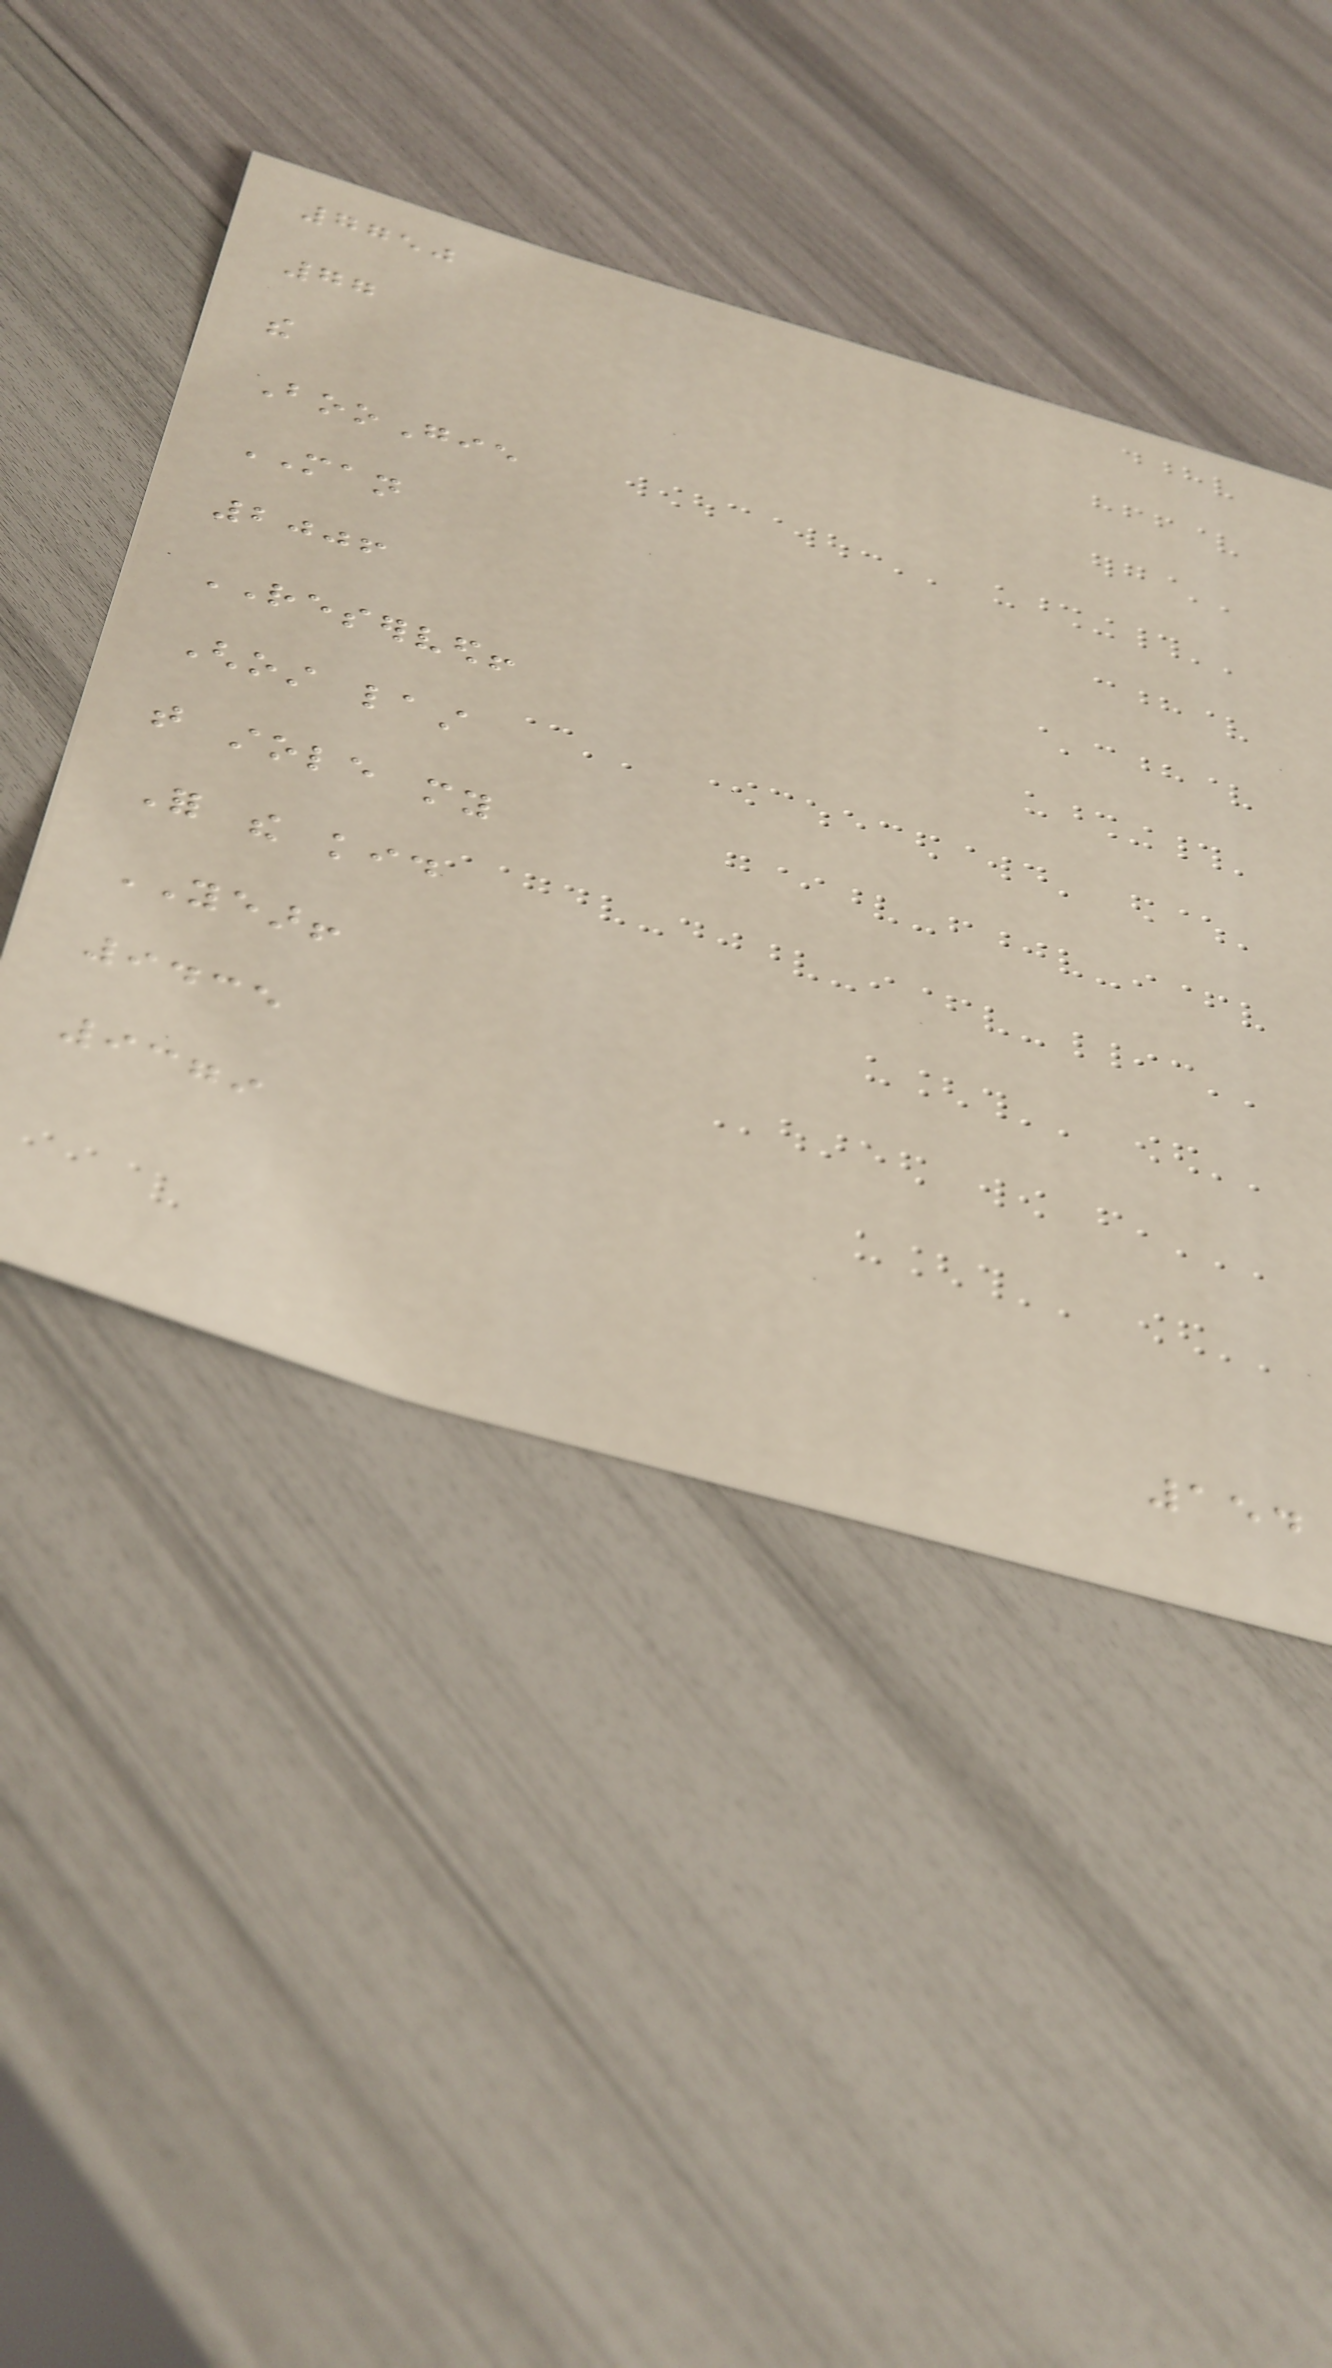7750
77
the
BooGie
MAN
2006
RESERVED!
Ghost last
that stole my
For the kid
YEAR!
9435
9379
154
